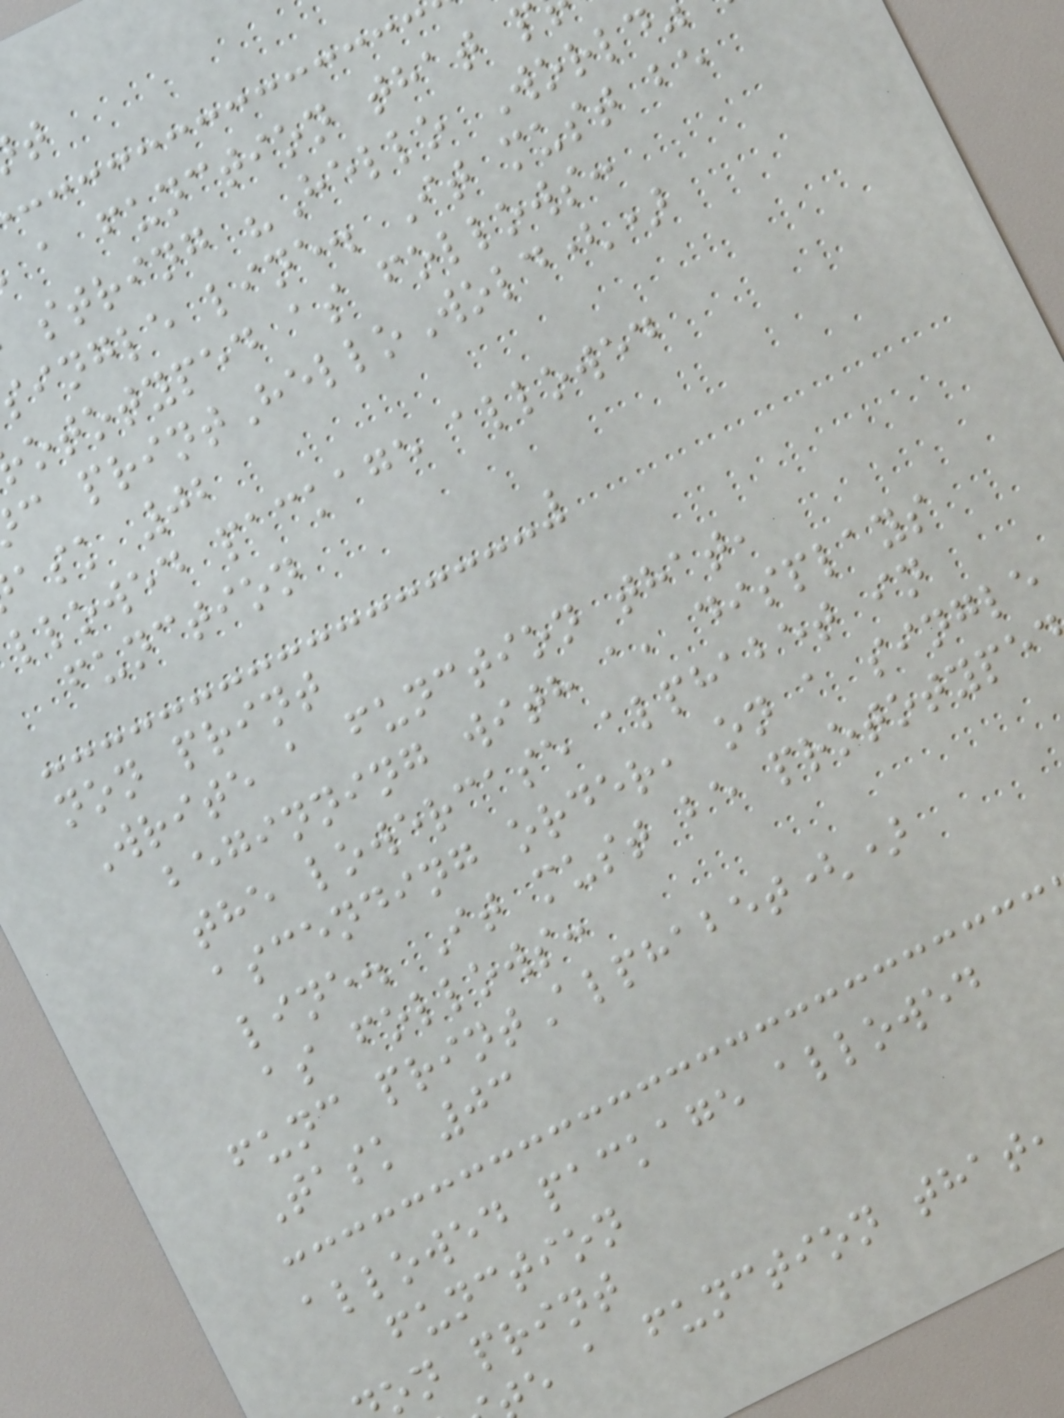a function that
string "Hello World
ingle line. It must be
ototyped as follows:
c printHelloWold()
ask 02
llowed package allowed
function
non print
Write a function that,
beginning with a, displays
the lowercase alphabet in
ascending order, on a single
line. It must be prototype
as follows:
func printAlphabet()
Task 03
allowed package allowed
function
on print
e a function that,
